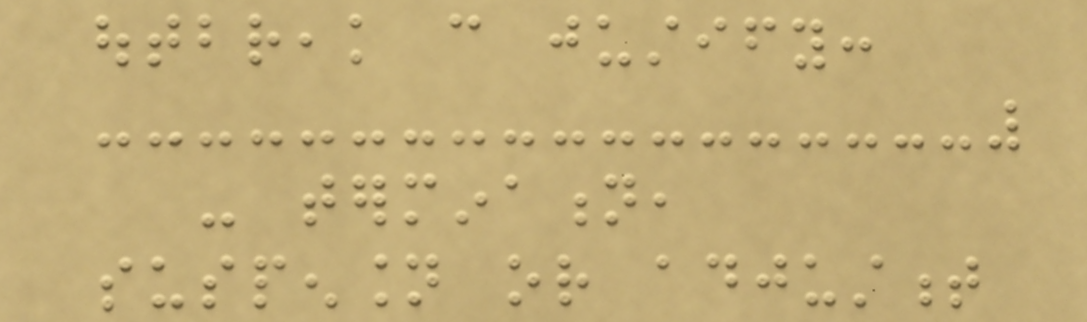outbreak can justify:
- termination,
suspension or adjustment
